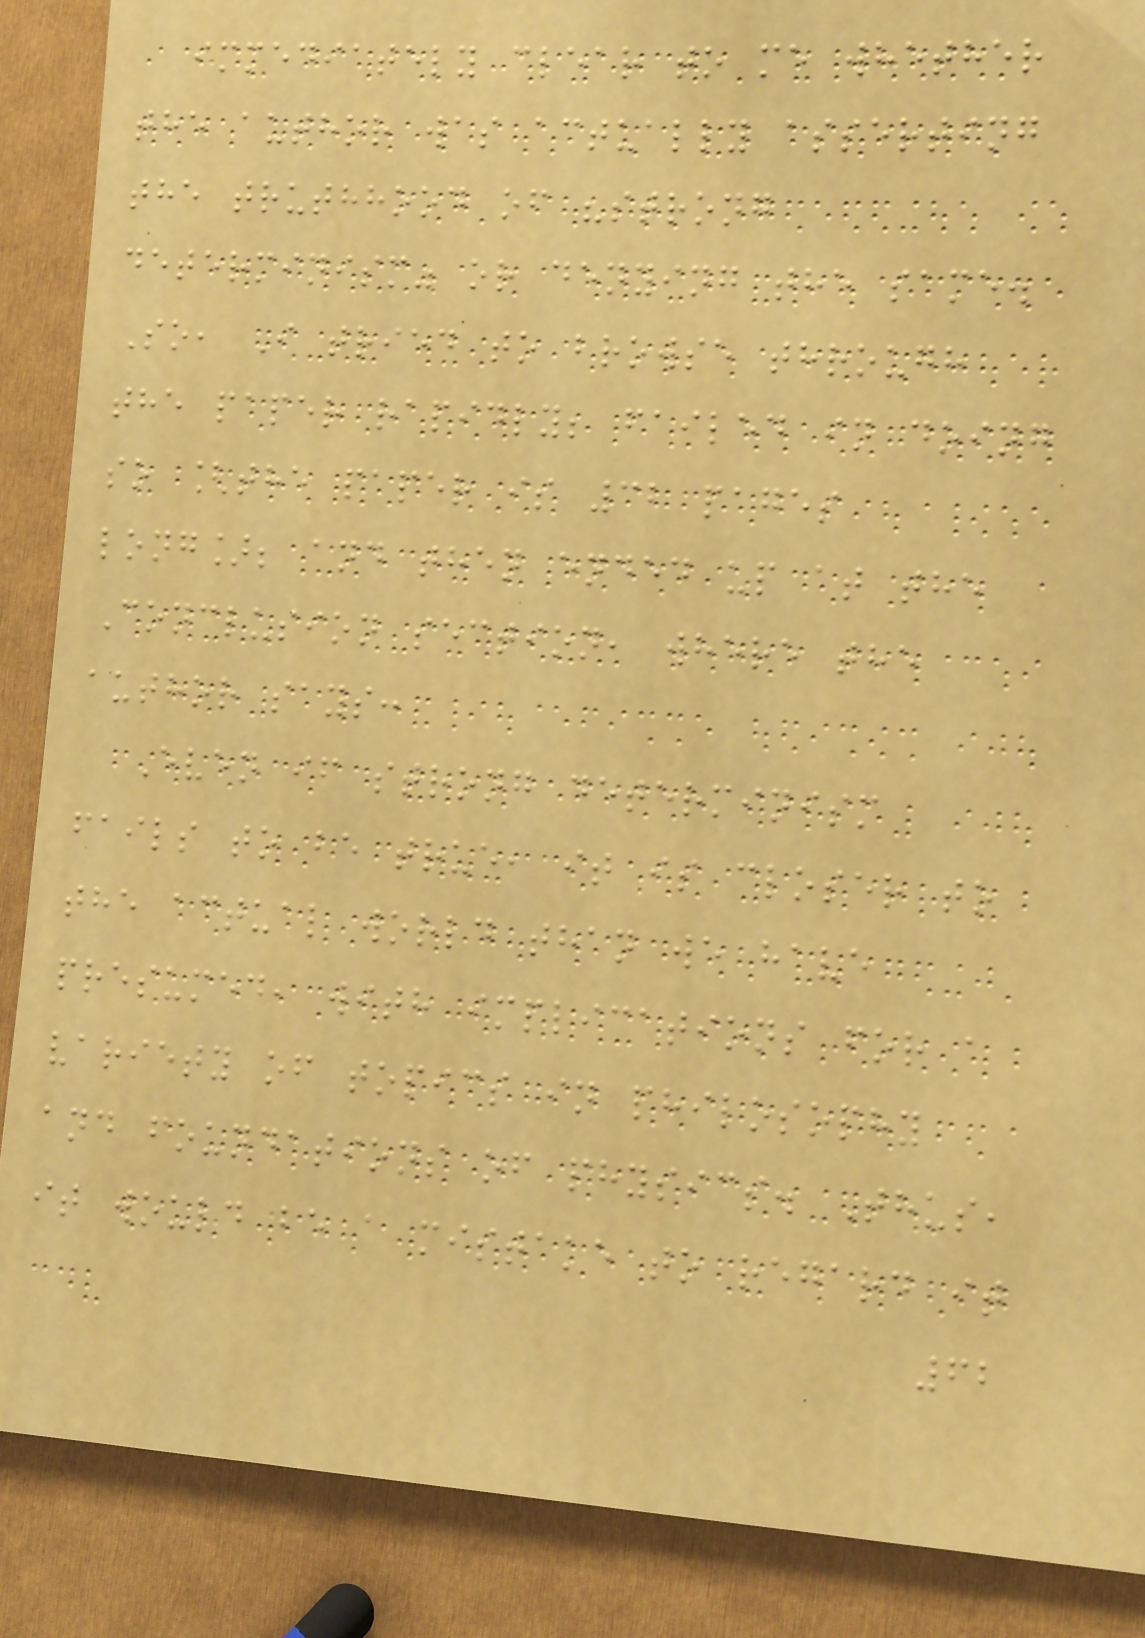immediately clear to me whether
the author was actually asserting
the truthhood of "strong
determinism" or denying the same.
So, I tried to browse through
the paper rapidly; failed in doing
so [the paper is 32 pages
long]; and then ended up at the
Conclusion section, where the
author says:
Even if strong determinism
fails to be true, it is closer to
the actual world than we have
presumed, with implications for a
variety of topics in philosophy
and foundations of physics. Thus,
it would be a mistake to regard it
62
